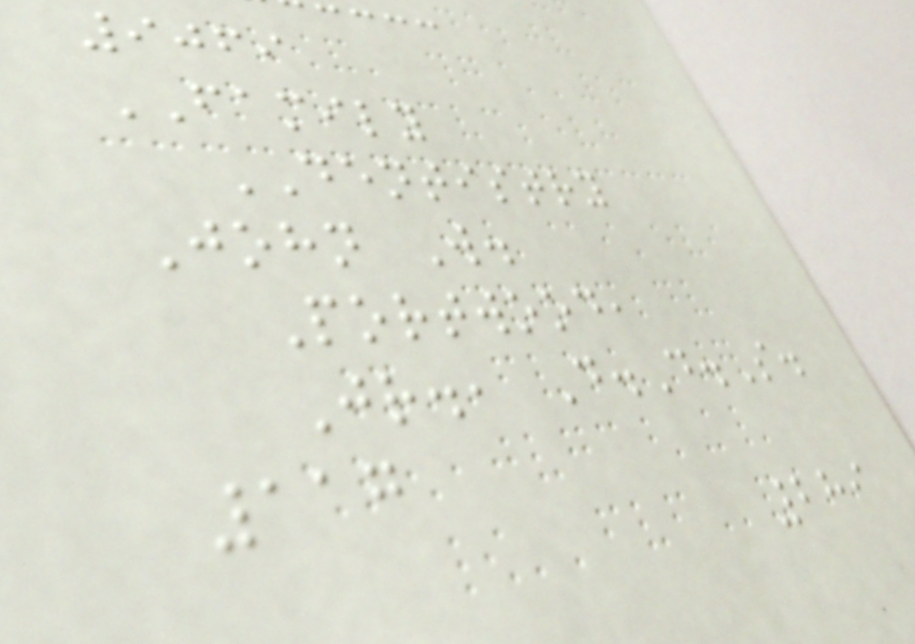9069
FAMILY
DENTISTRY
John W.
Portwood,
Jr., D.D.S.
117
289
